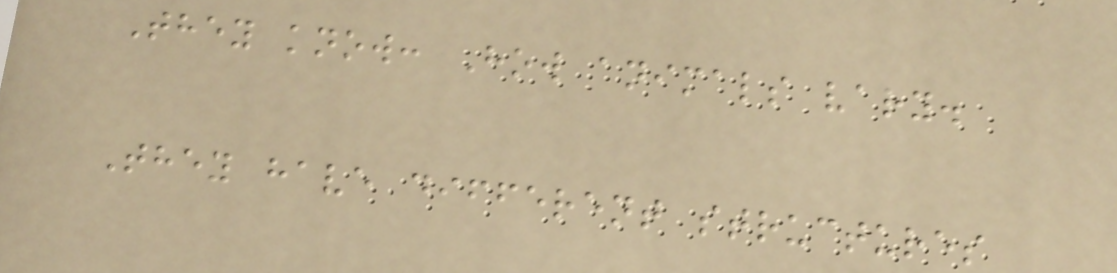They know: How animals vary.
They have different structures
